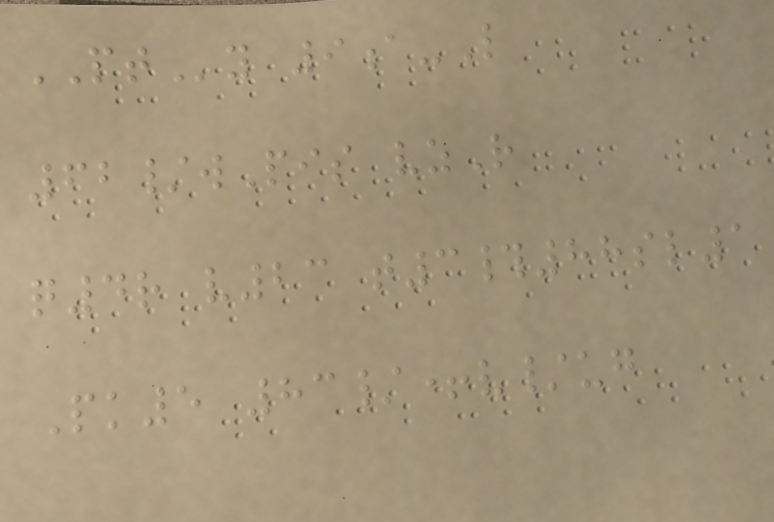PTy 9a-L
62/wPis vzR
q4r v23 t3#88sl1
Pk5 83/+v/ug
